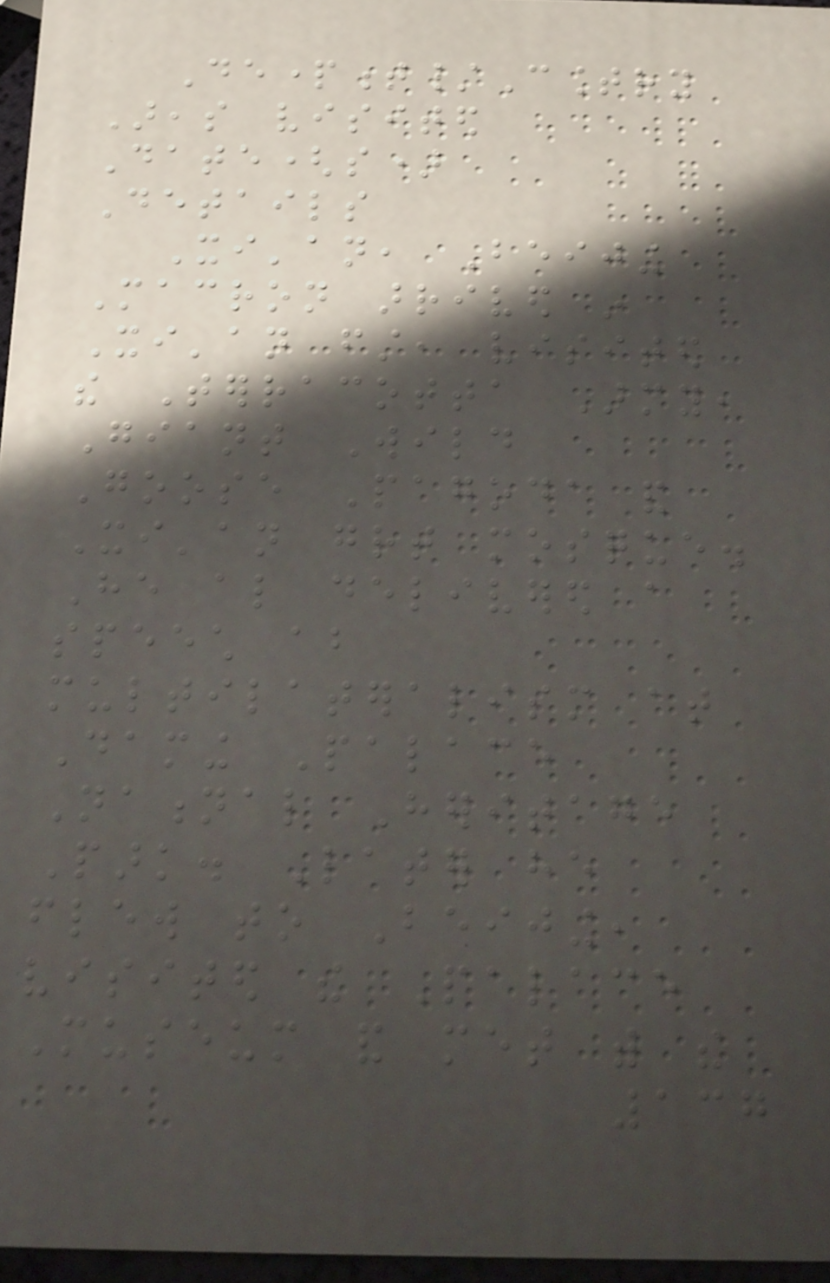Department/Country
Areas visited
Date(s)
Details
Xi'an, Beijing
Macron arrived in
Xi'an first, visited
the Terracotta Army,
Giant Wild
Goose Pagoda and
Xi'an great mosque.
He also delivered a
speech about
multilateralism at
Daming Palace
National Heritage
Park. Later he
flew to Beijing,
visited the Palace
Museum and met with the
137
